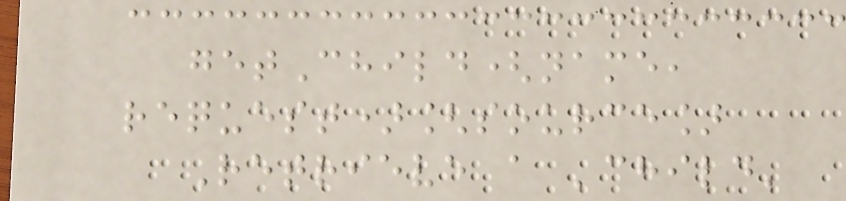getChild(name,
request)[source]
Retrieve a 'child'
